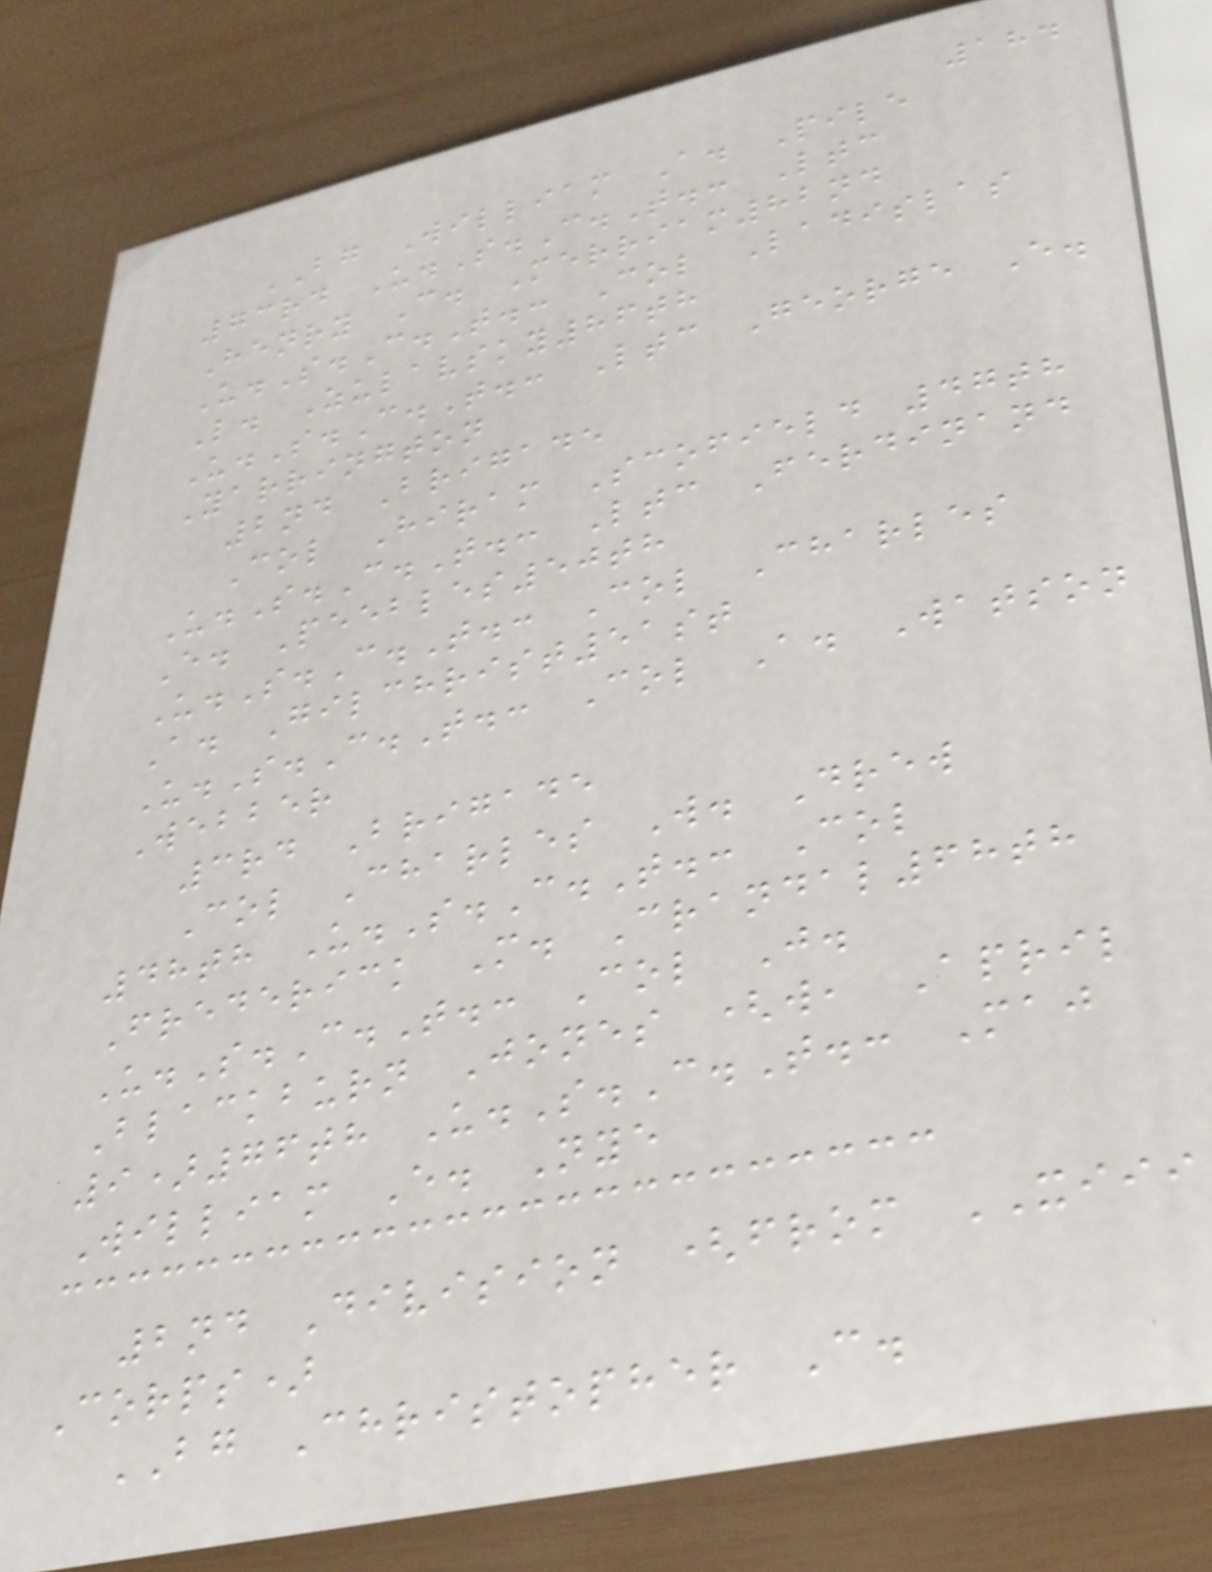184
BG William A. Pile
73rd U.S.C.T.: Ltc
Henry C. Merriam82nd
U.S.C.T.: Col Ladislas
L. Zulavsky86th
U.S.C.T.: Ltc George E.
Yarrington
2nd Brigade
Col Hiram Scofield 47th
U.S.C.T.: Ltc Ferdinand
E. Peebles50th
U.S.C.T.: Col Charles
A. Gilchrist51st
U.S.C.T.: Col A. Watson
Webber
3rd Brigade
Col Charles W. Drew
48th U.S.C.T.: Col
Frederick M. Crandal68th
U.S.C.T.: Col J.
Blackburn Jones (w, April
9)76th U.S.C.T.: Maj
William E. Nye
2nd Division (from XIII
Corps)
BG Christopher C.
